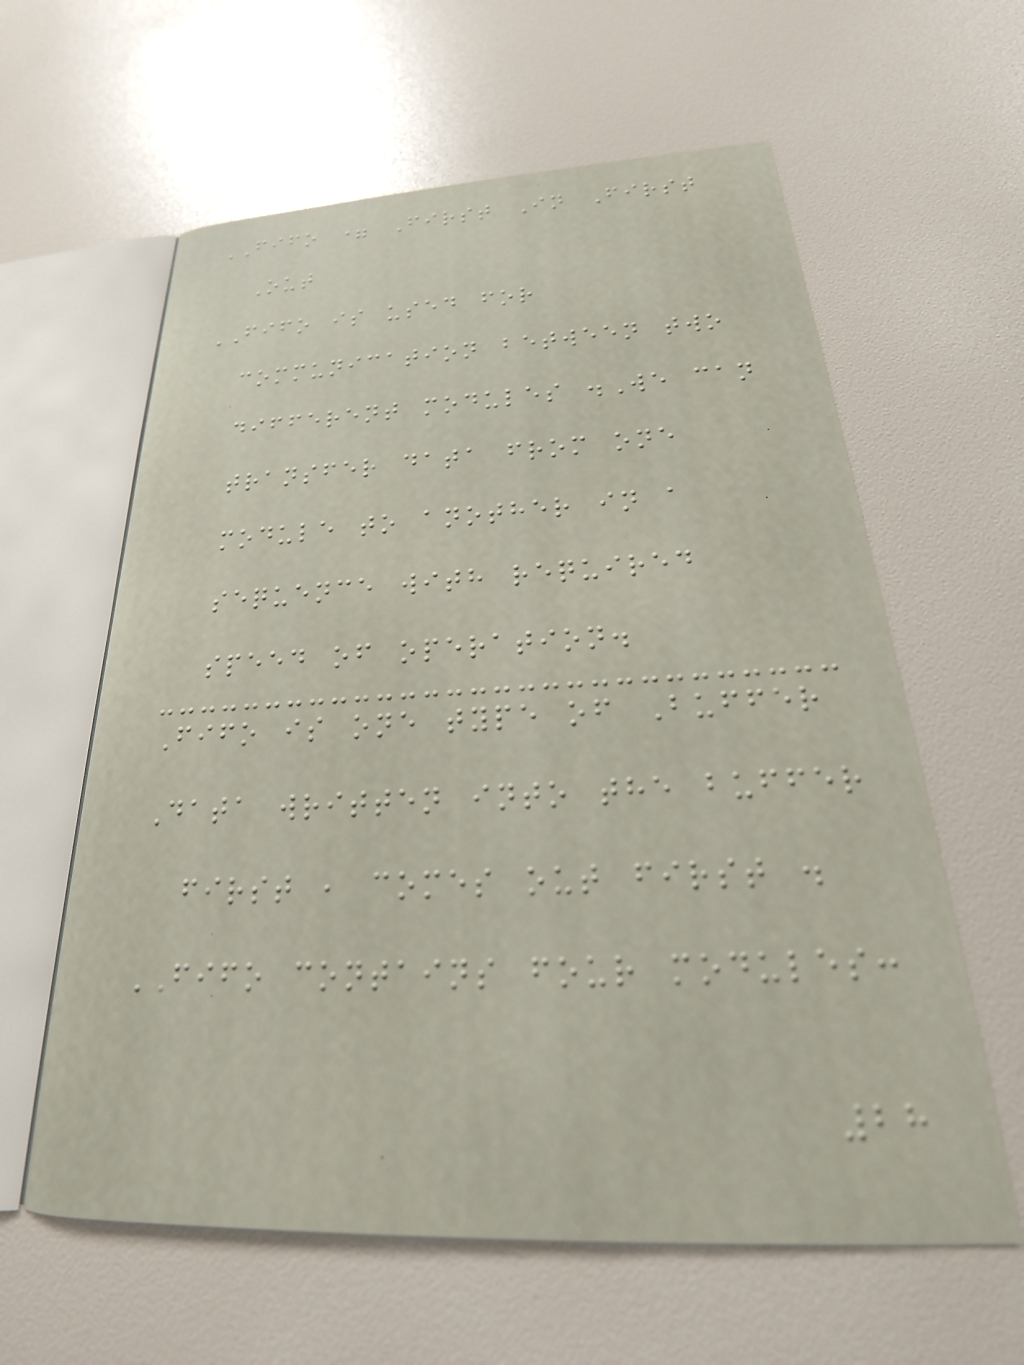FIFO = First In First
Out
FIFO is used for
communication between two
different modules .We can
transfer data from one
module to another in a
sequence with required
speed of operation.
Fifo is one type of Buffer
Data written into the buffer
first , comes out first .
FIFO contains four modules:
28
